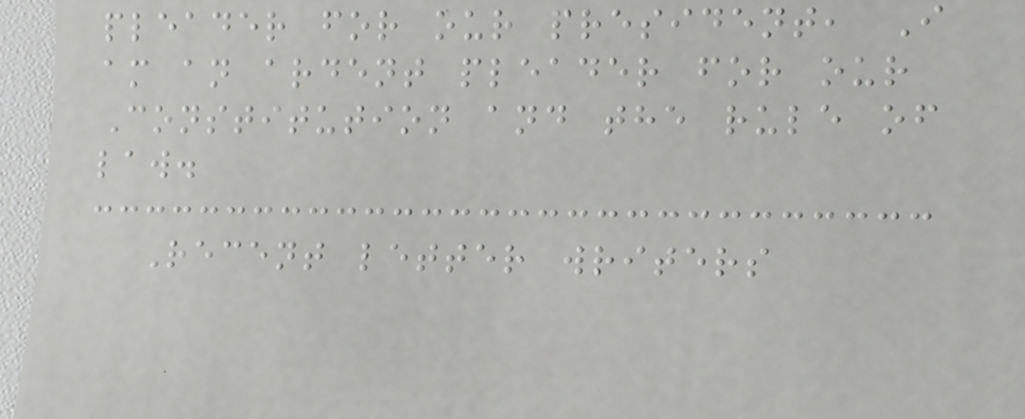pleader for our president, I
am an ardent pleader for our
Constitution and the rule of
law.
Recent letter writers
